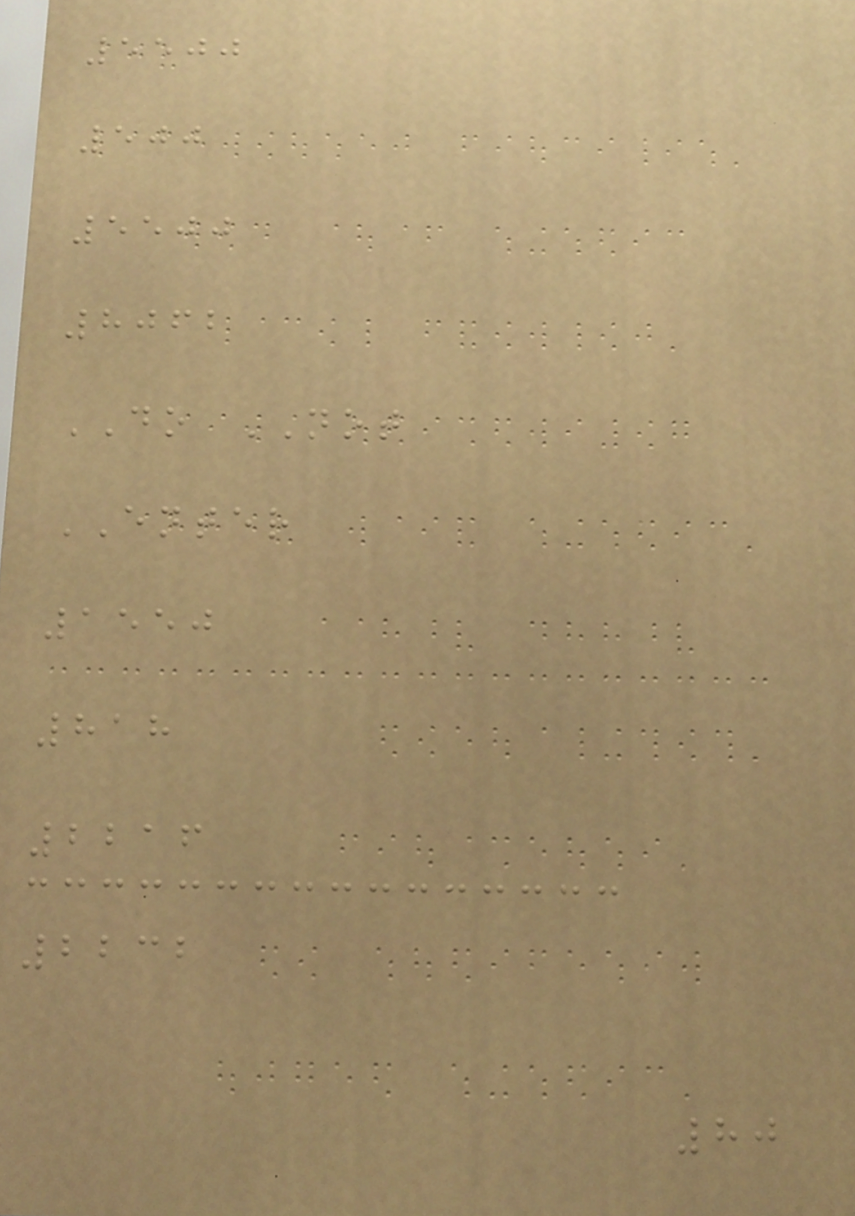5500
500
5500
8062
DO NOT
ENTER
1550
818
2216
2232
80
